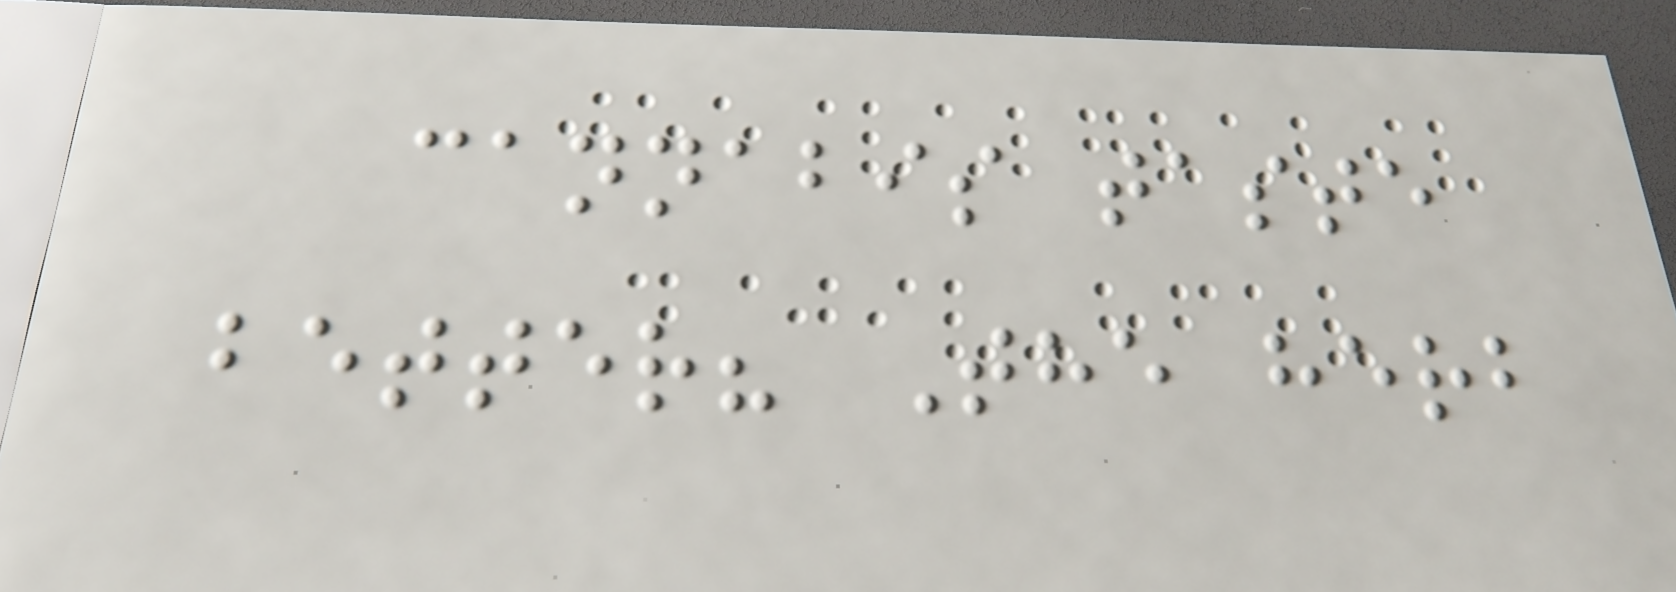cannabis taste
better? The herb
